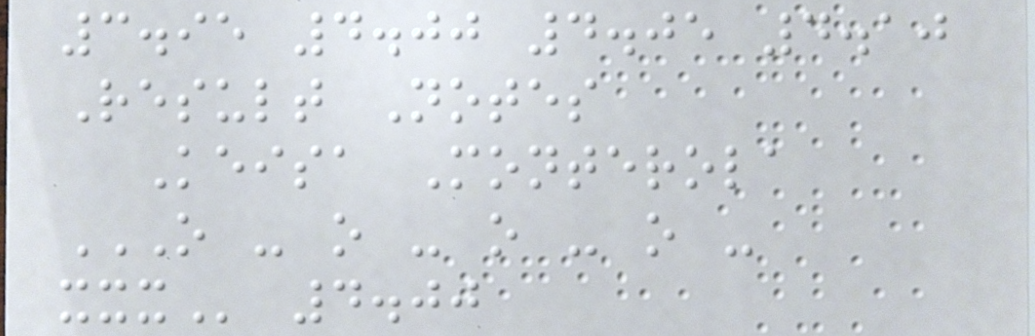3.95 4.00 4.05 4.10
Result Notes
Keisa Monterola
O - O - O - O -
XXX 4.00
